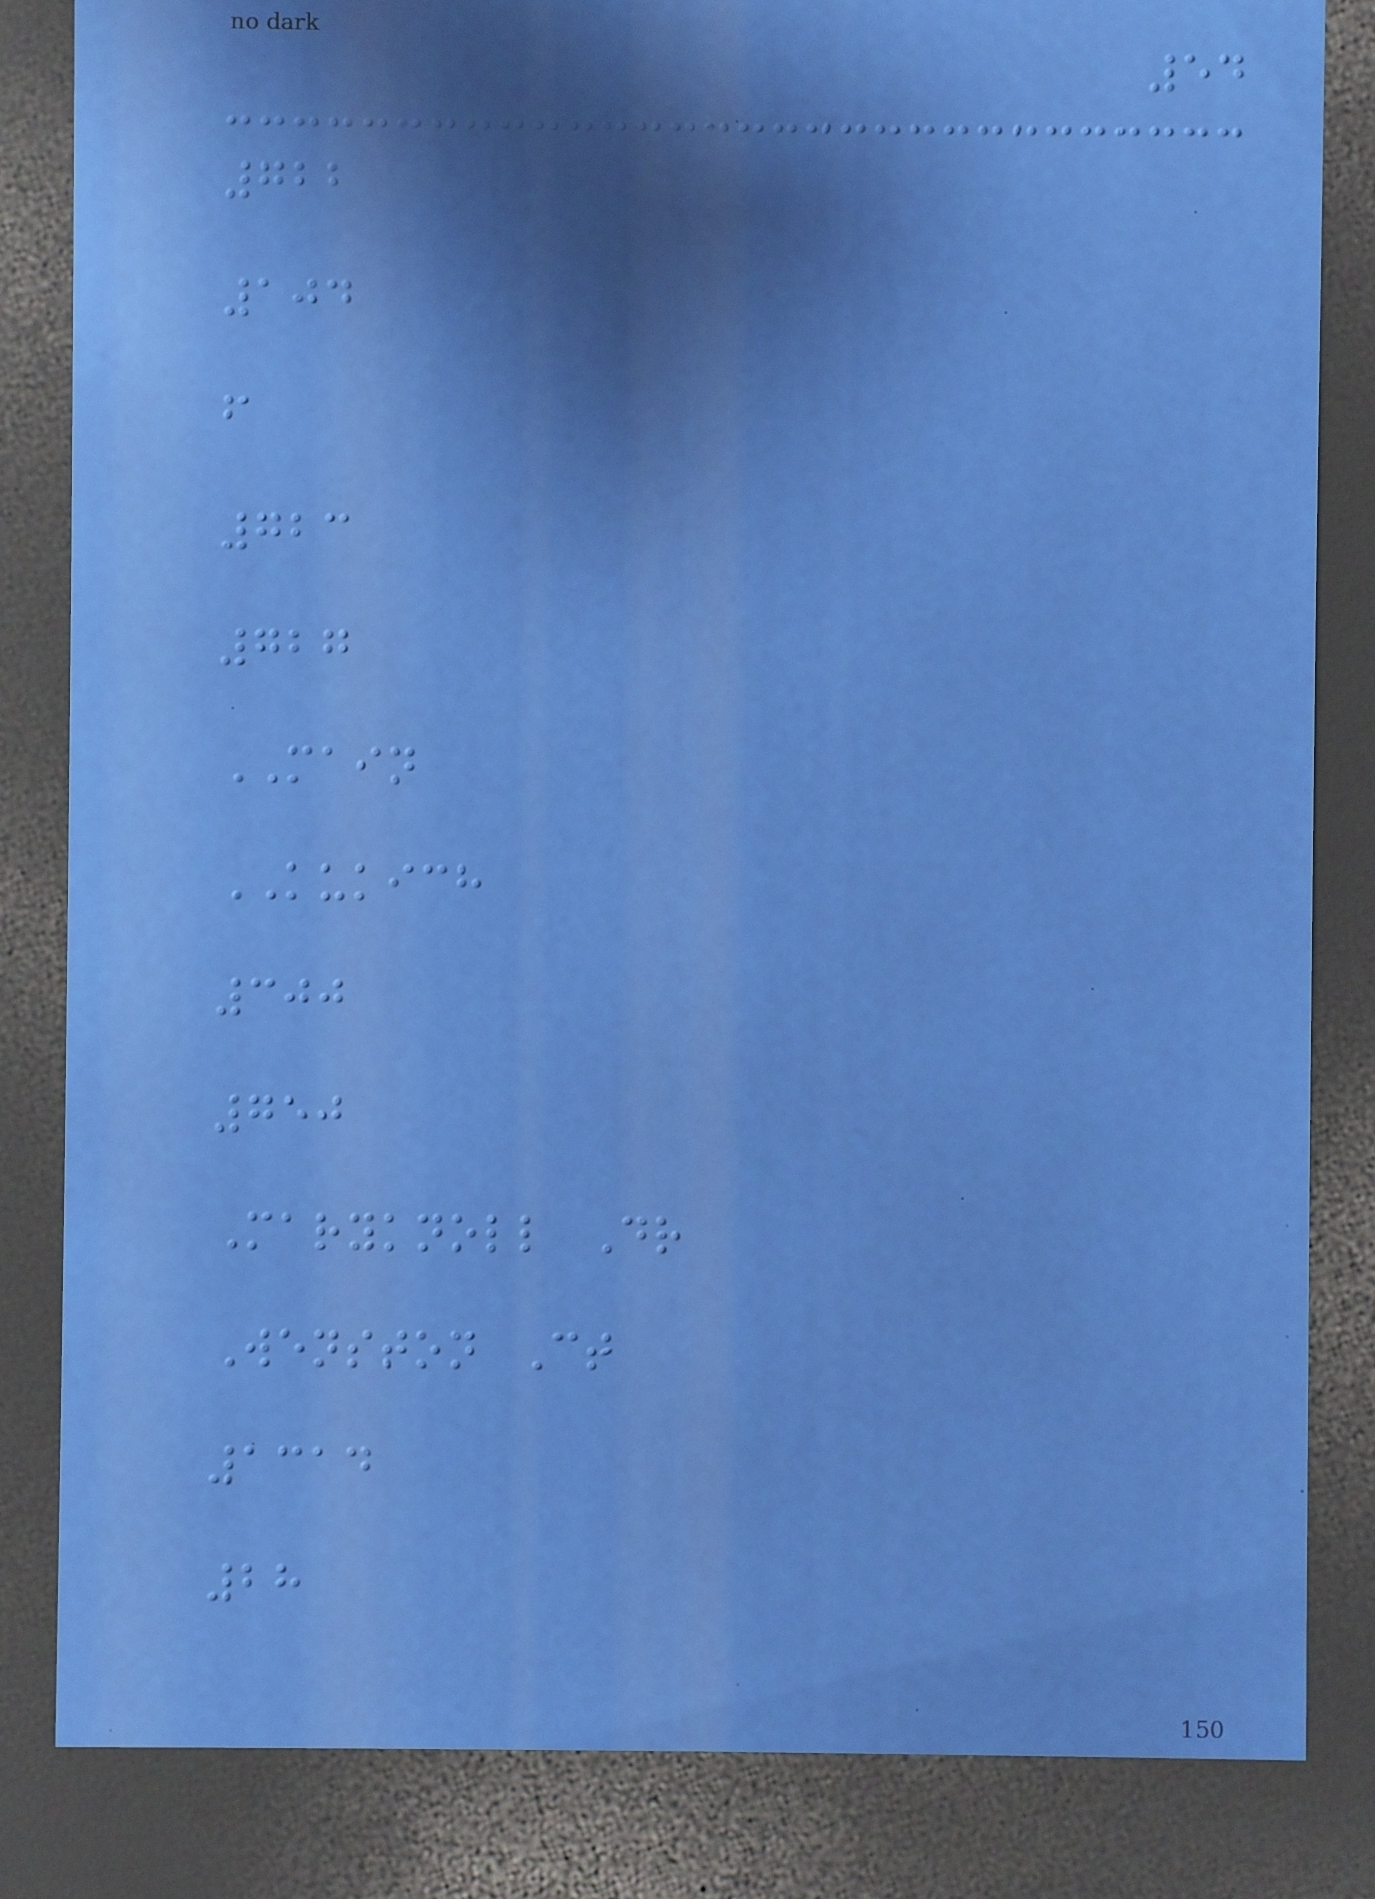54
722
104
f
723
727
MAIN
KUKICH
300
750
Maryknoll Dr
Wenston Ct
1314
28
